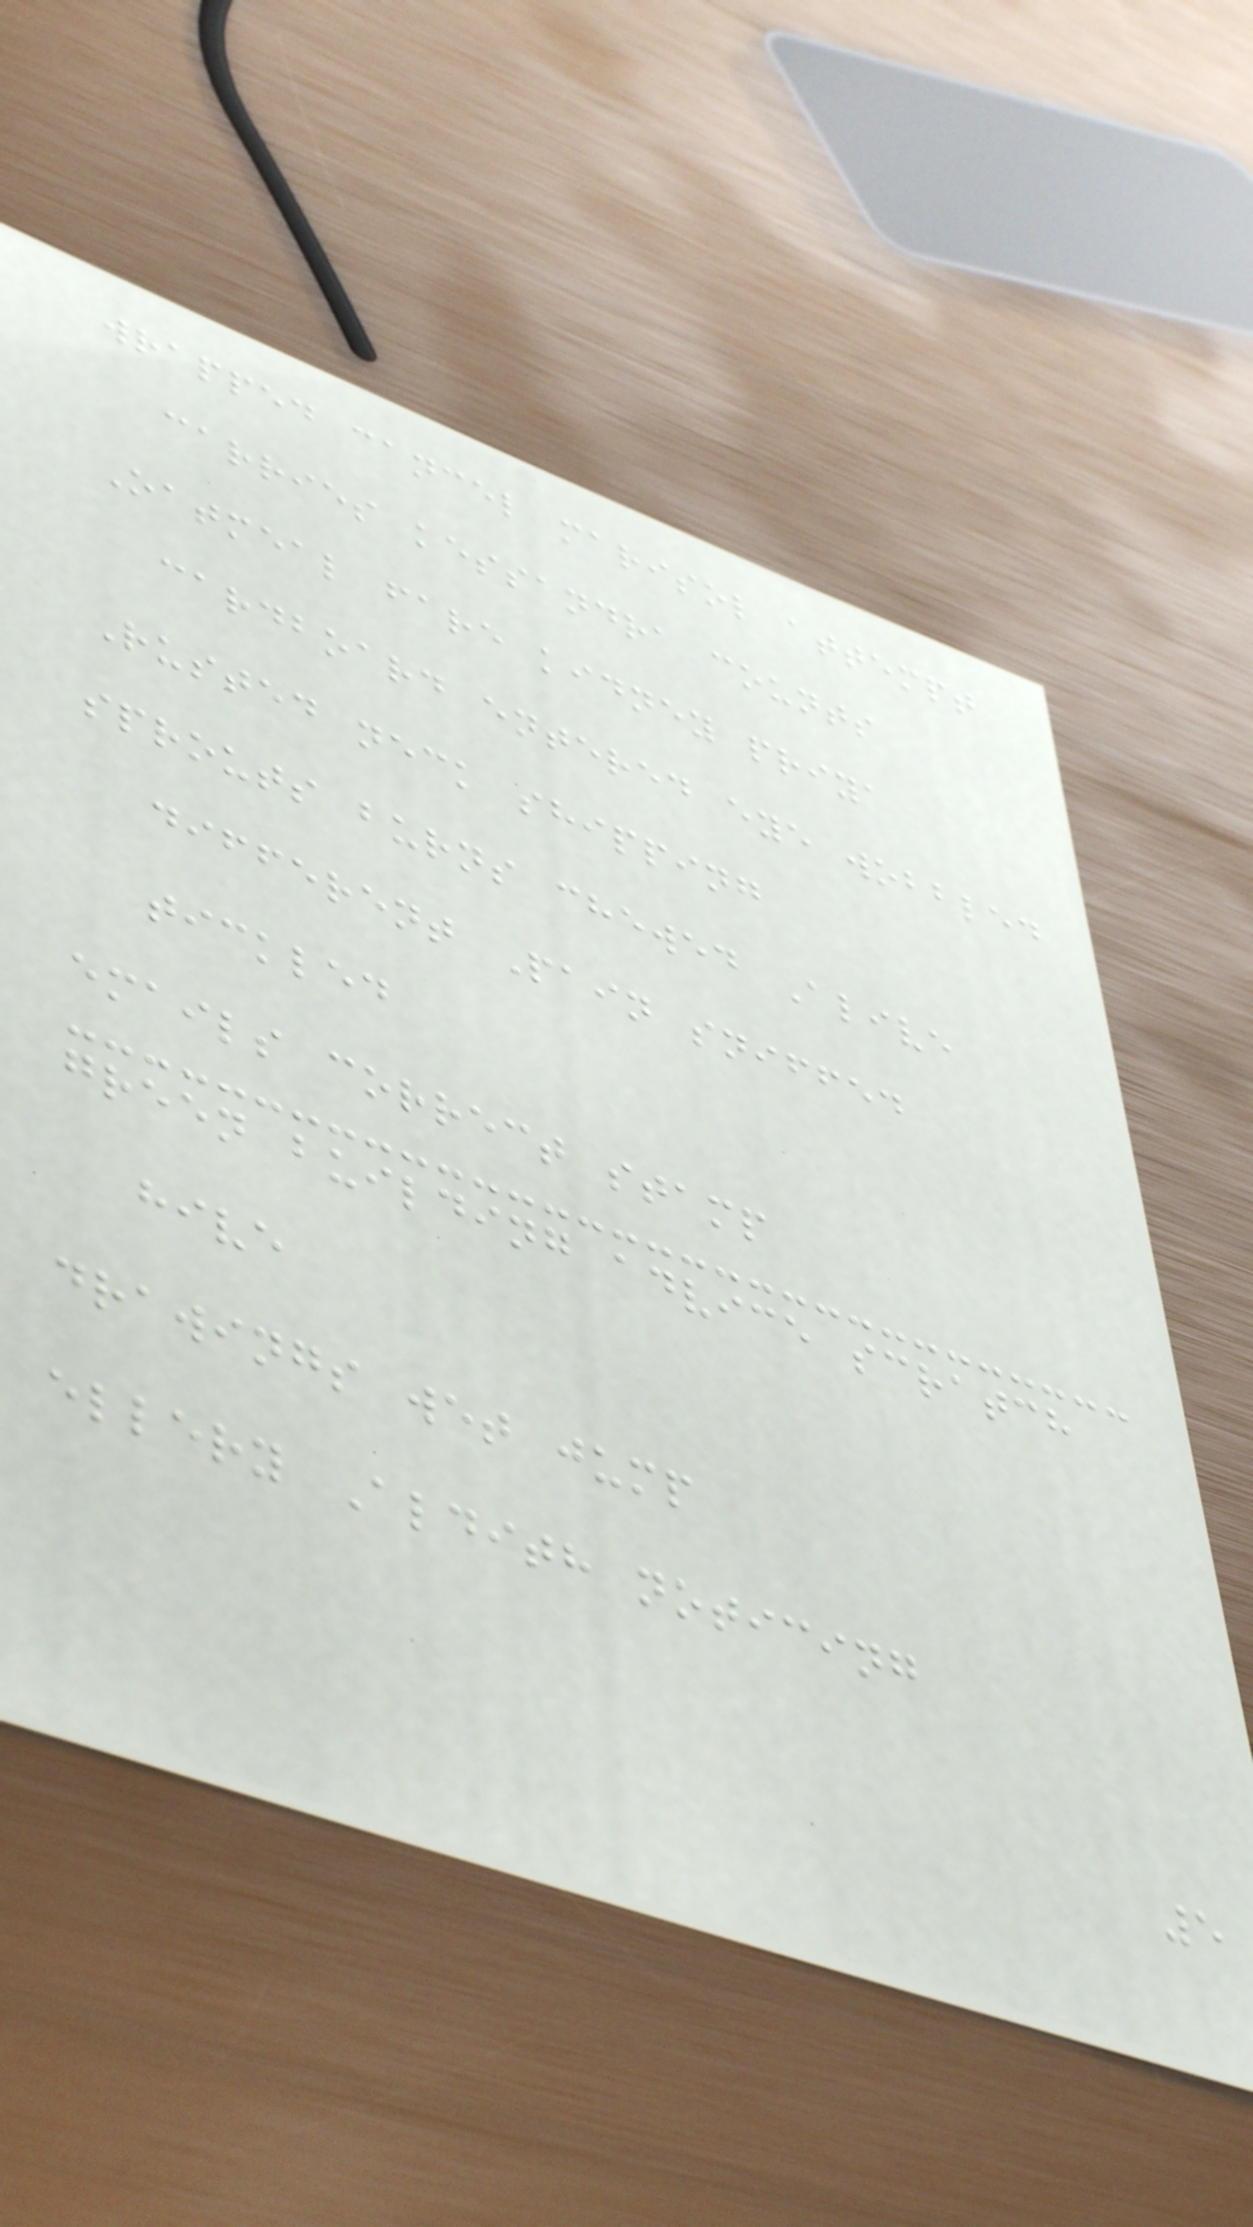wrapped cancel marisol attempt
carries kessandra counts
Oatmeal fare kidney priya
cardboard entered eye wobbled
Rusted neck shipping
sprouts burns chewed Alive
different Pain sniffed
tickled
emails correct stamp
green building advice scratch
hive
drawings wet jump
ellery Aldith noticing
5
